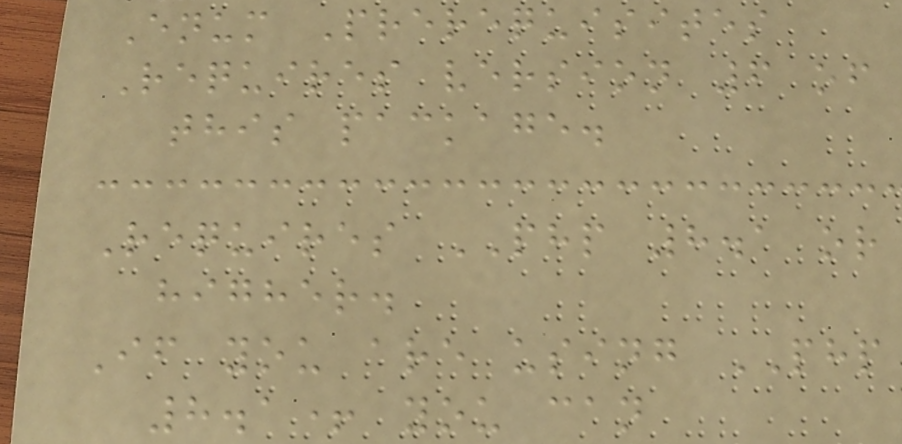Enum Prerequisites
Requires version 6 of
this package.
Requires PHP 8.1 or
higher.
If you are using PHP
8.1+ you can
